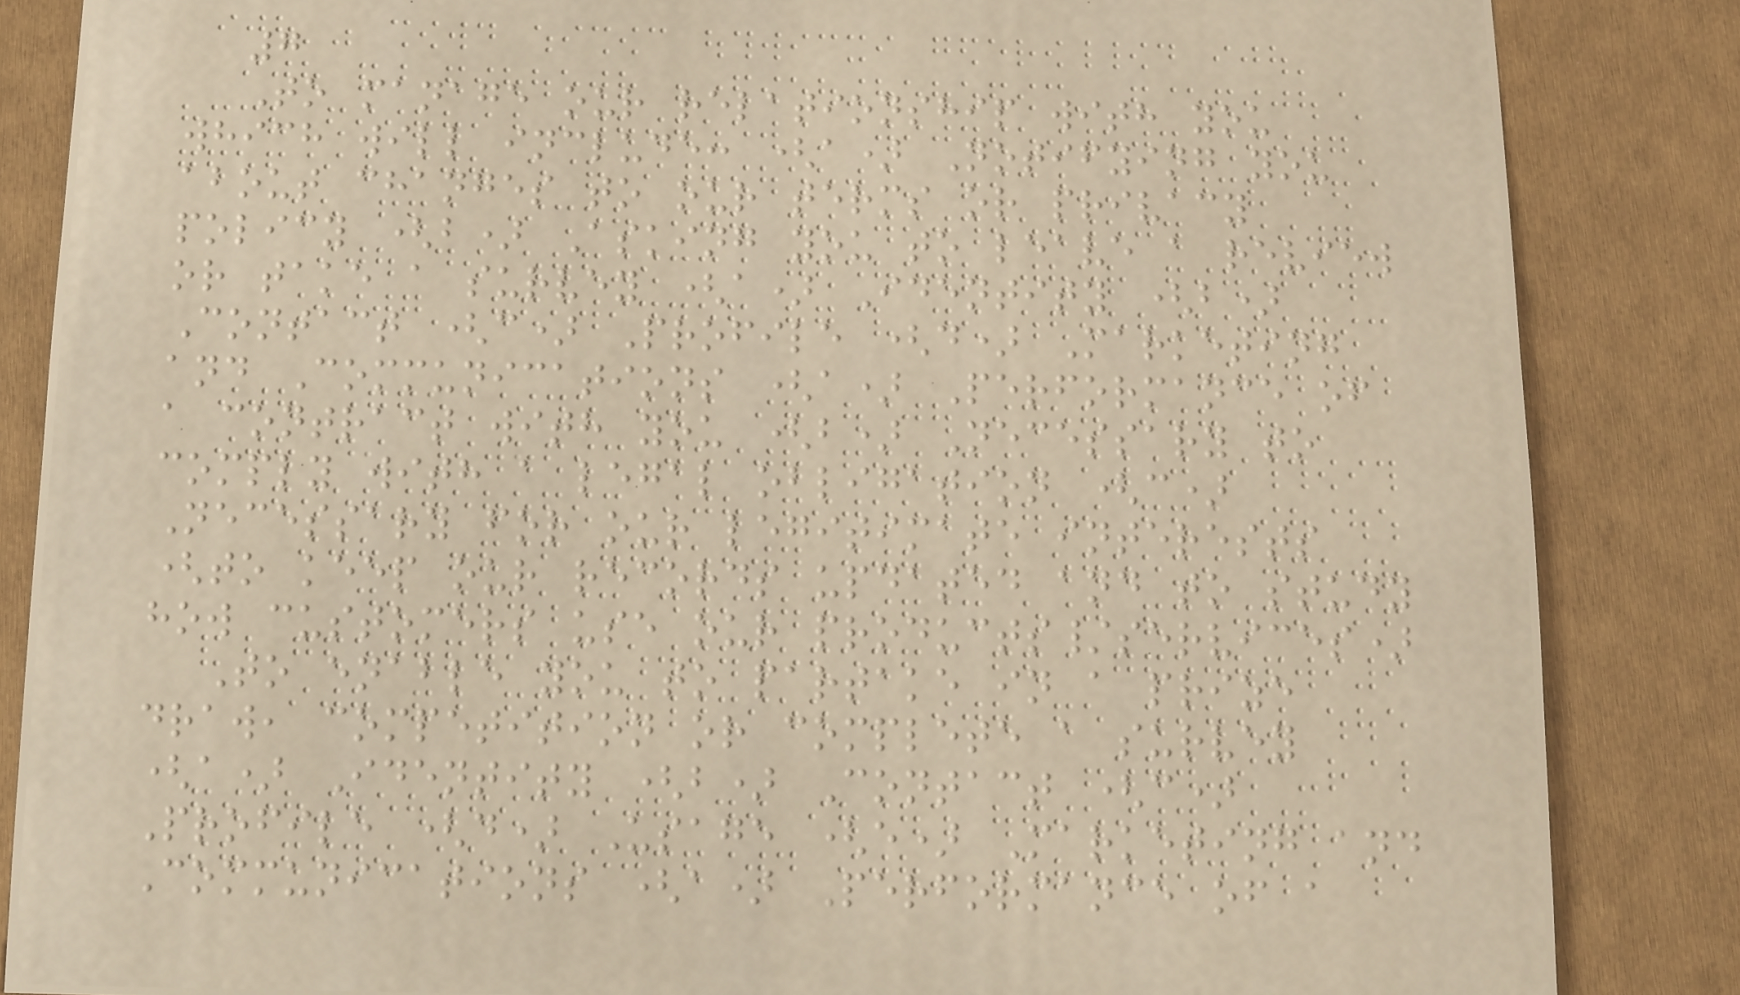7
To manage our relationship with you
which will include: (a) Notifying you
about changes to our terms or privacy
policy (b) Asking you to leave a review
or take a survey (a) Identity (b)
Contact (c) Profile (d) Marketing
and Communications (a) Performance of
a contract with you (b) Necessary to
comply with a legal obligation (c)
Necessary for our legitimate interests
(to keep our records updated and to study
how customers use our products/services)
To enable you to partake in a prize
draw, competition or complete a survey
(a) Identity (b) Contact (c)
Profile (d) Usage (e) Marketing and
Communications (a) Performance of a
